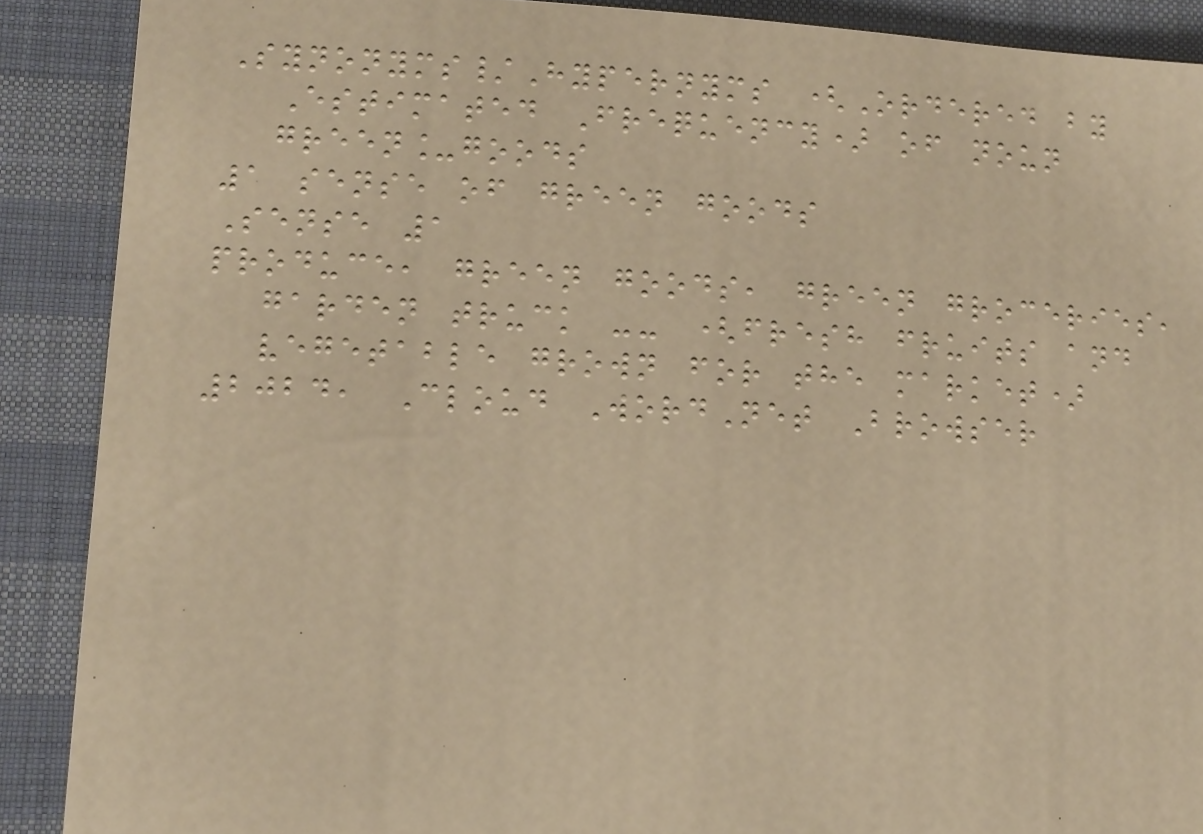Synonyms/Hypernyms (Ordered by
Estimated Frequency) of noun
green_goods
1 sense of green goods
Sense 1
produce, green goods, green groceries,
garden truck -- (fresh fruits and
vegetable grown for the market)
2024, Cloud WordNet Browser
